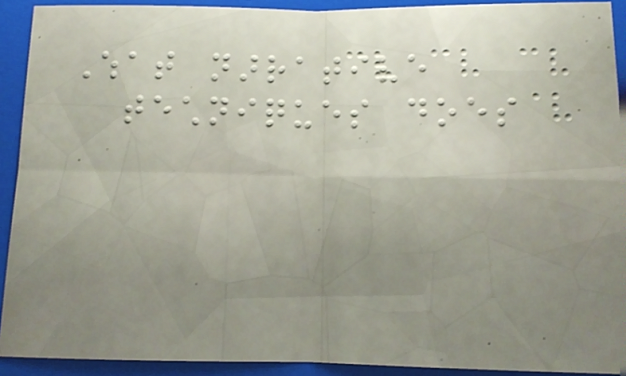What narrative
techniques does
